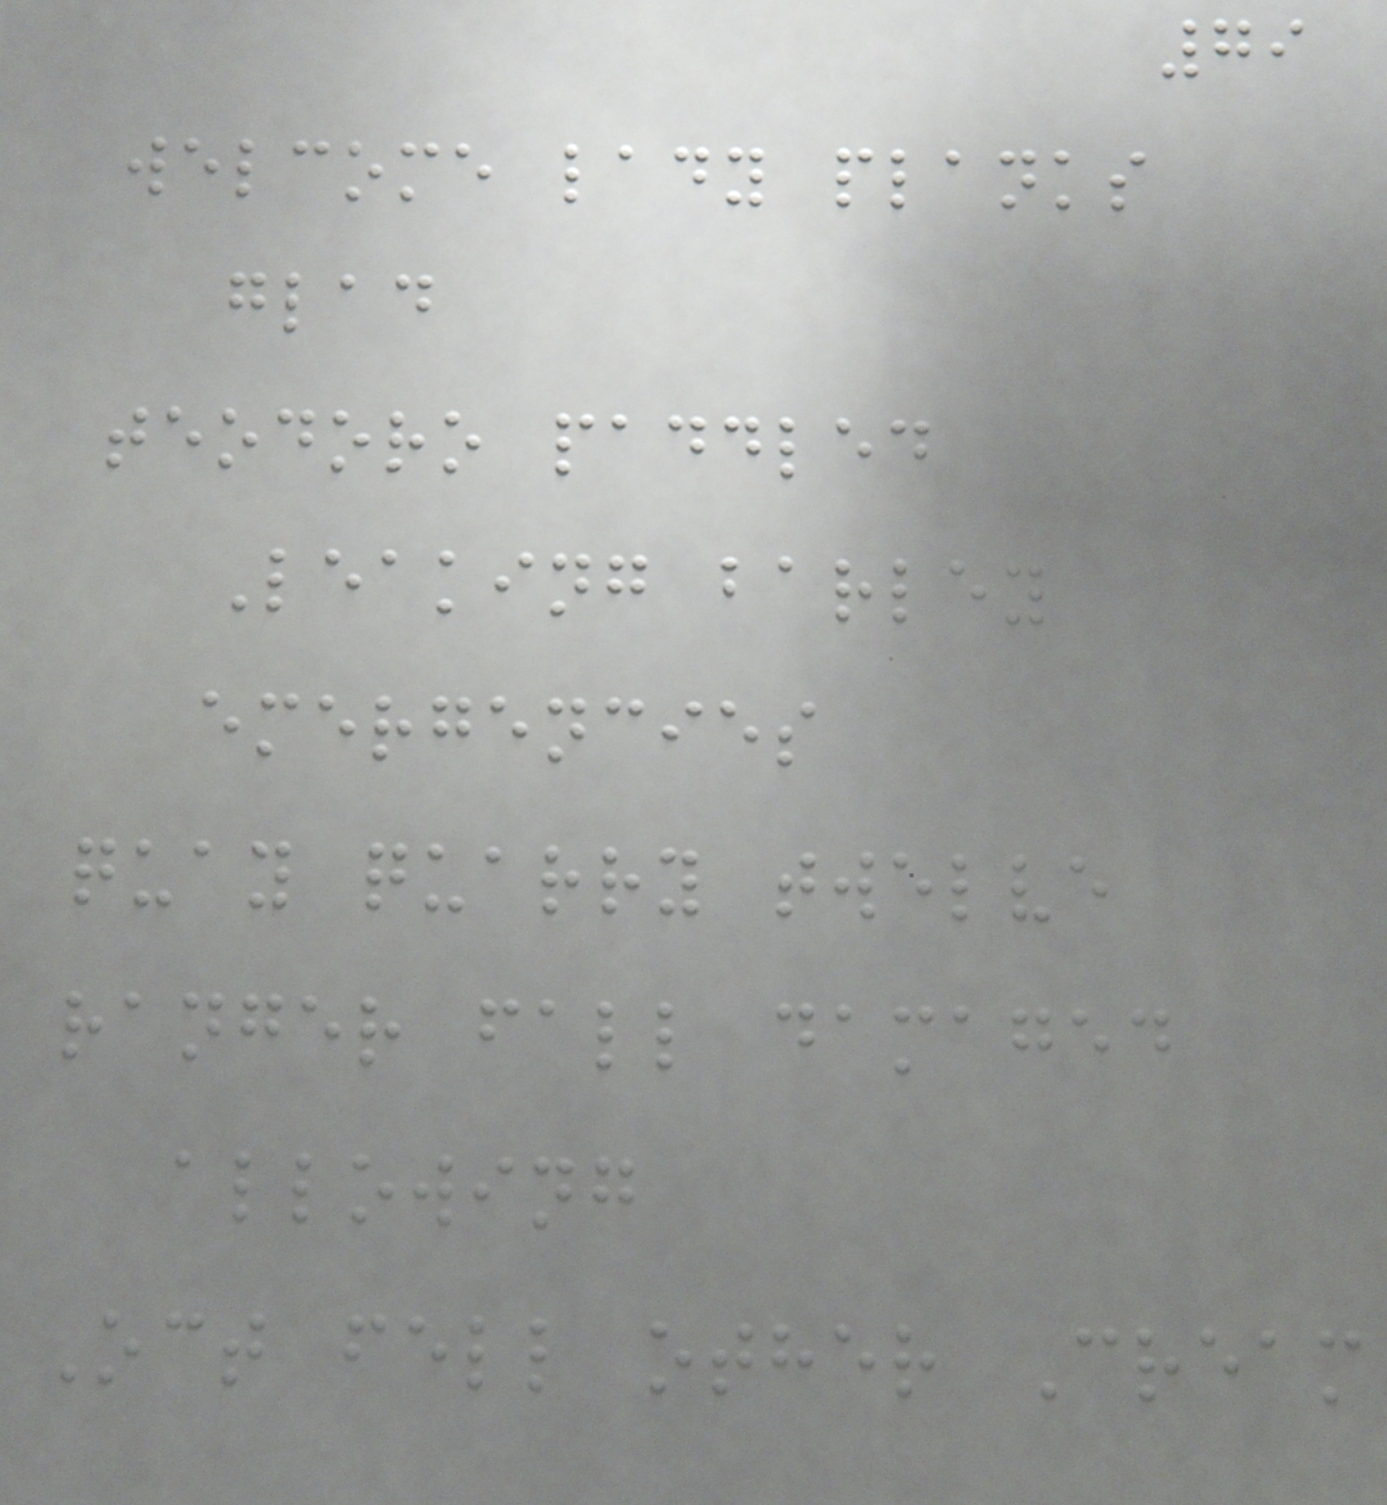79
welcome lady planks
glad
teodoro paddled
Leaking barley
emergencies
quay quarry twelve
ranger fall damaged
allowing
Oct fell other Cream
